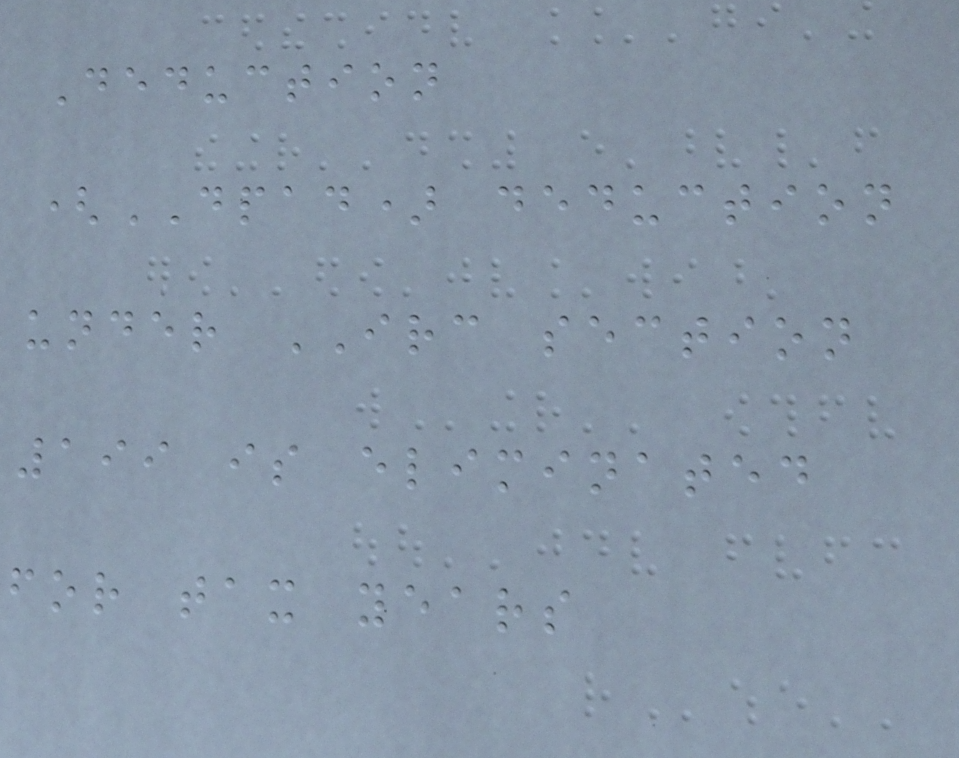Deduction
(DPAD) deduction
under IRC section
199 is eliminated
for tax years
